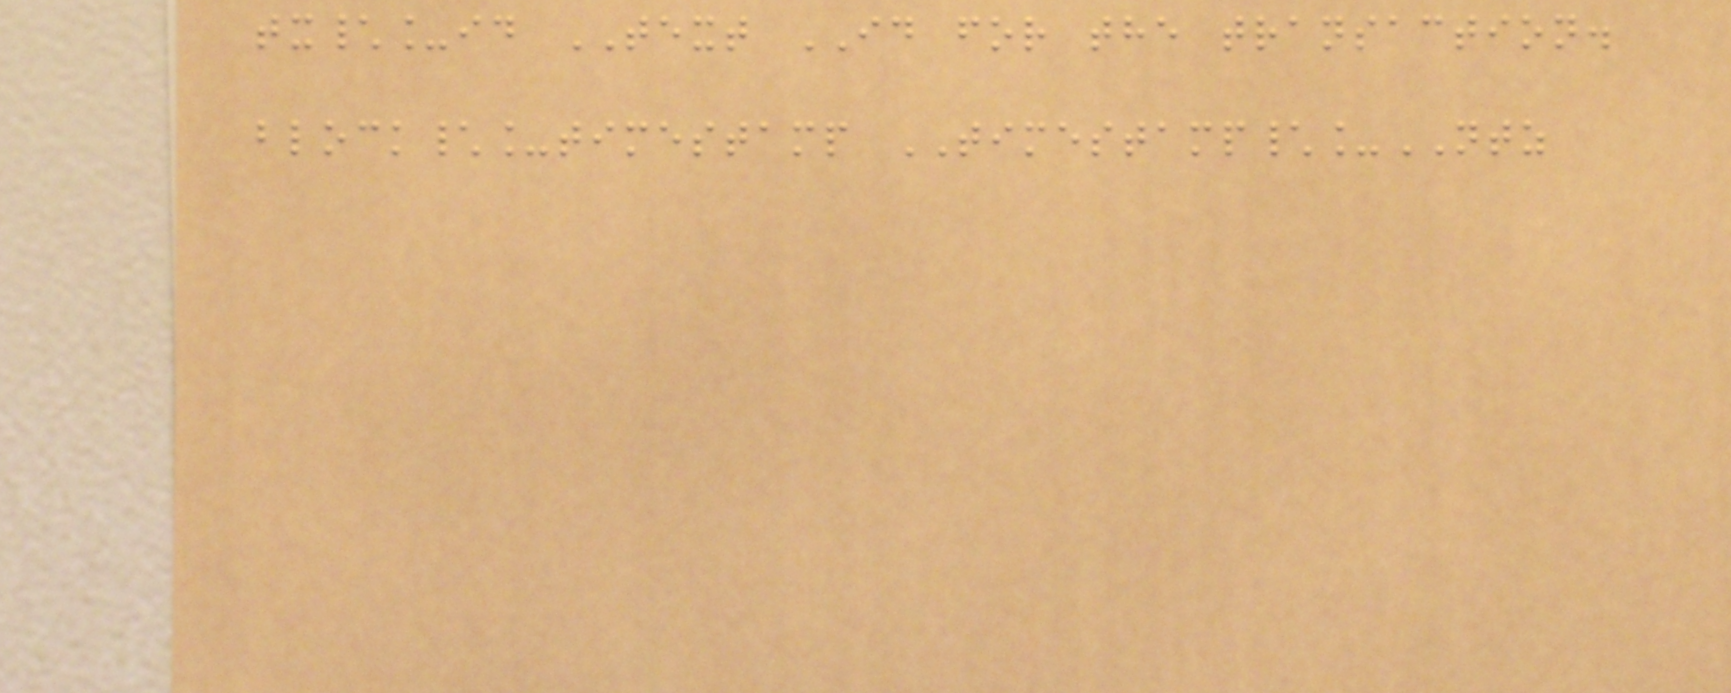tx\_id TEXT ID for the transaction.
block\_timestamp TIMESTAMP\_NTZ
